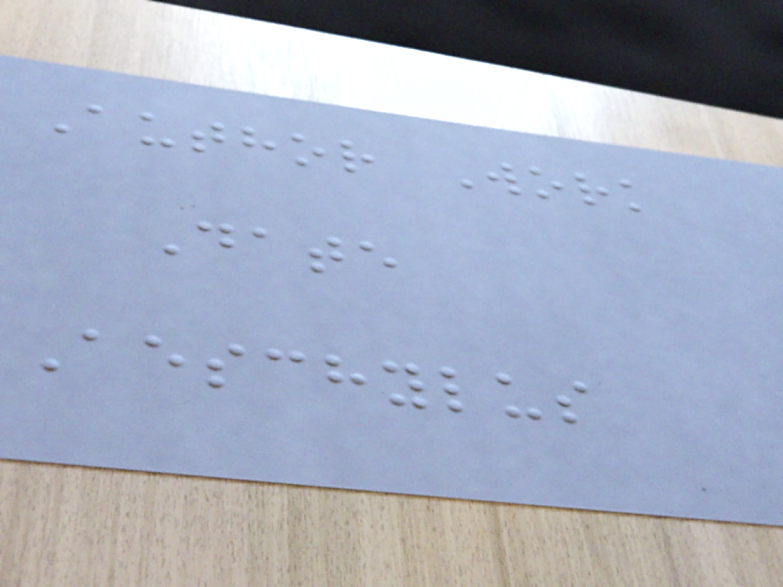Author Work
Date
Aeschylus
